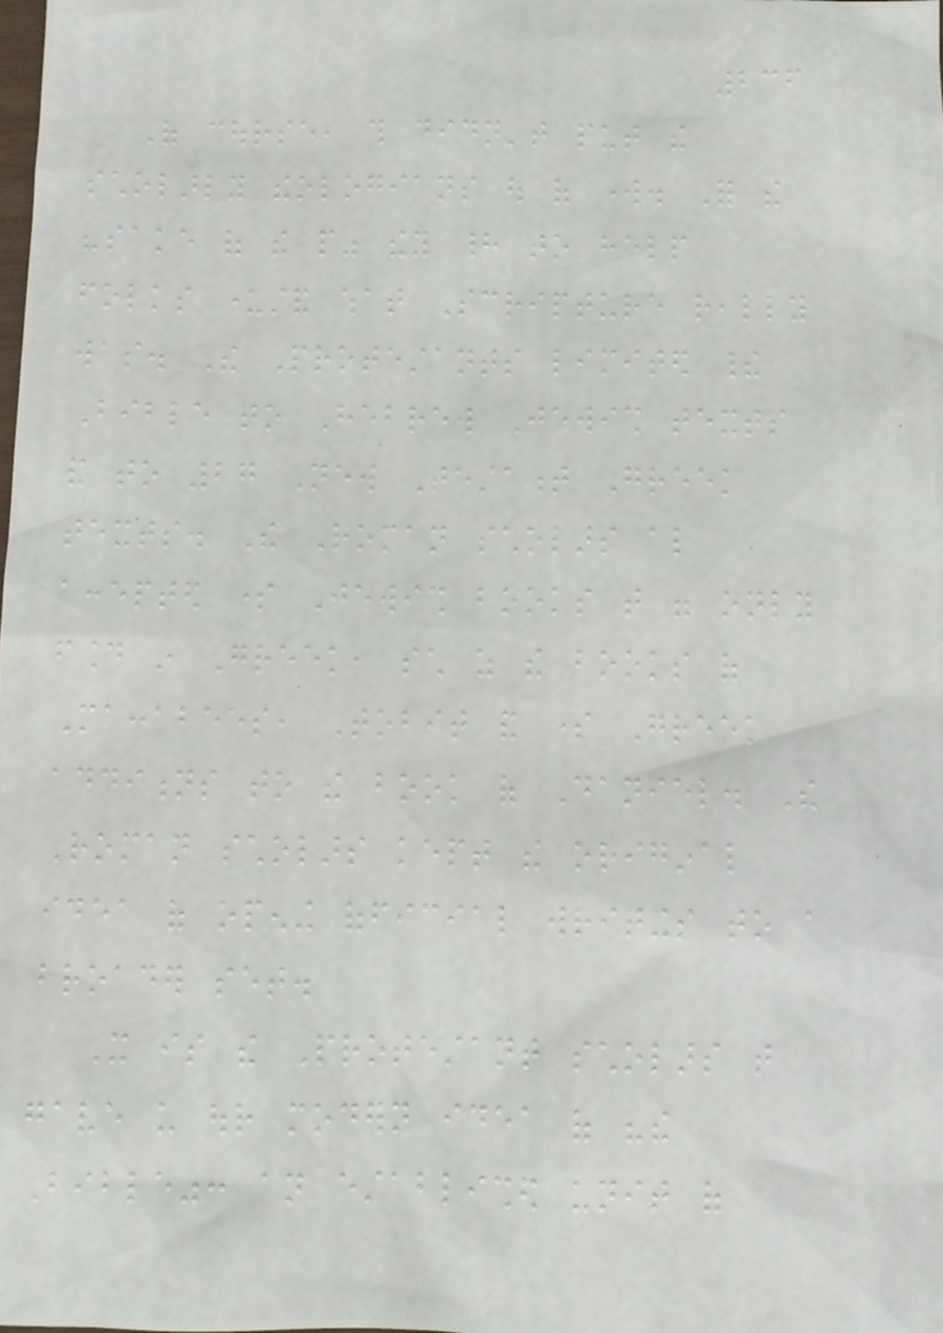236
Of course, this didn't put the
scholarly theologians out of work. For the
"sake of the people" they had to help
folks understand what Scripture really
was. The Protestants limited their
Bible to Hebrew Jewish texts
and to 27 New Testament Greek
texts. The Roman scholars also
accepted some Jewish books that were only
found in Greek, such as the books of
Maccabees, Tobit and some Greek
additions to the book of Daniel. The
Roman scholars kept the original
idea of opening official writings to a
broader set.
It is the Protestant scholars that
gave us our modern idea of "the
Bible": an established unit of
